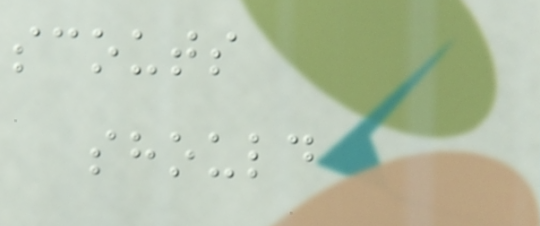scouts
should
